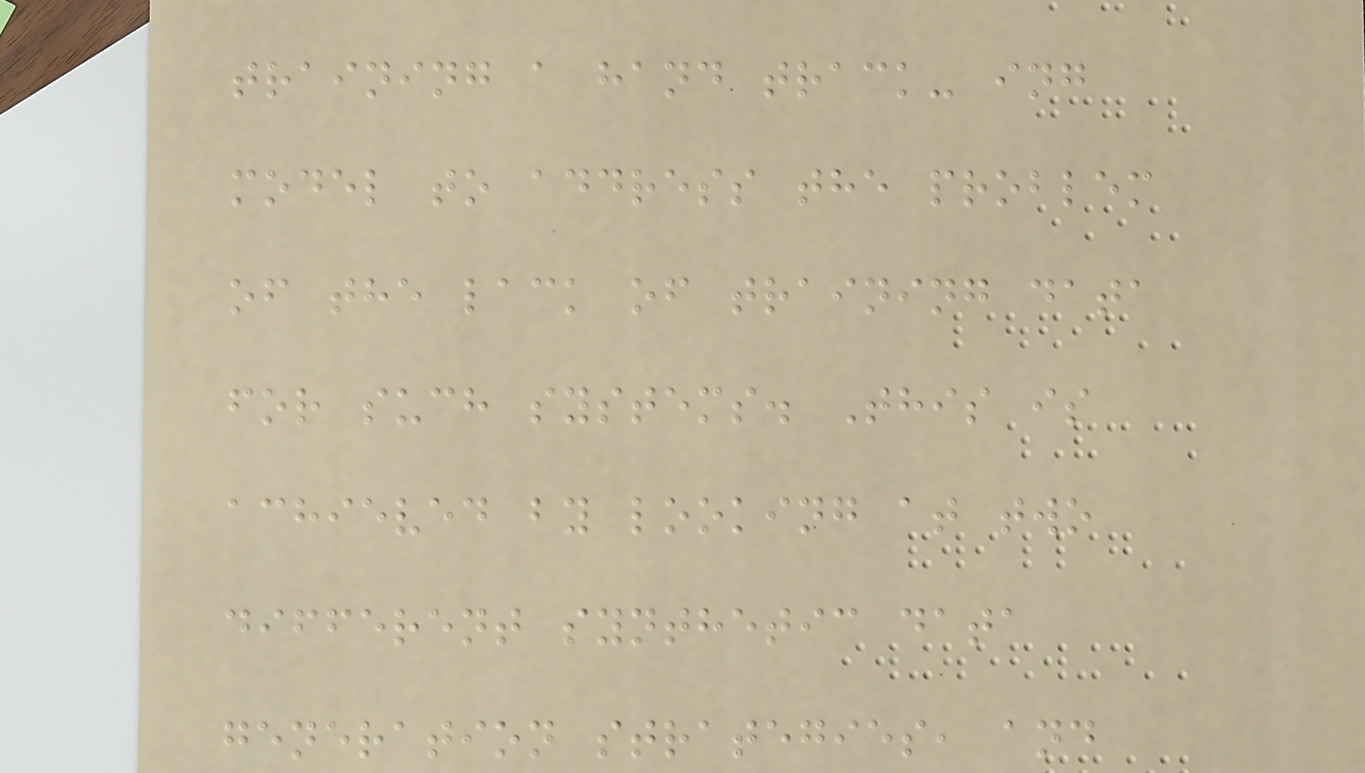training a hand track- ing
model to address the problem
of the lack of training data
for such systems. This is
achieved by looking at two
different synthetic data
generation strategies, and
